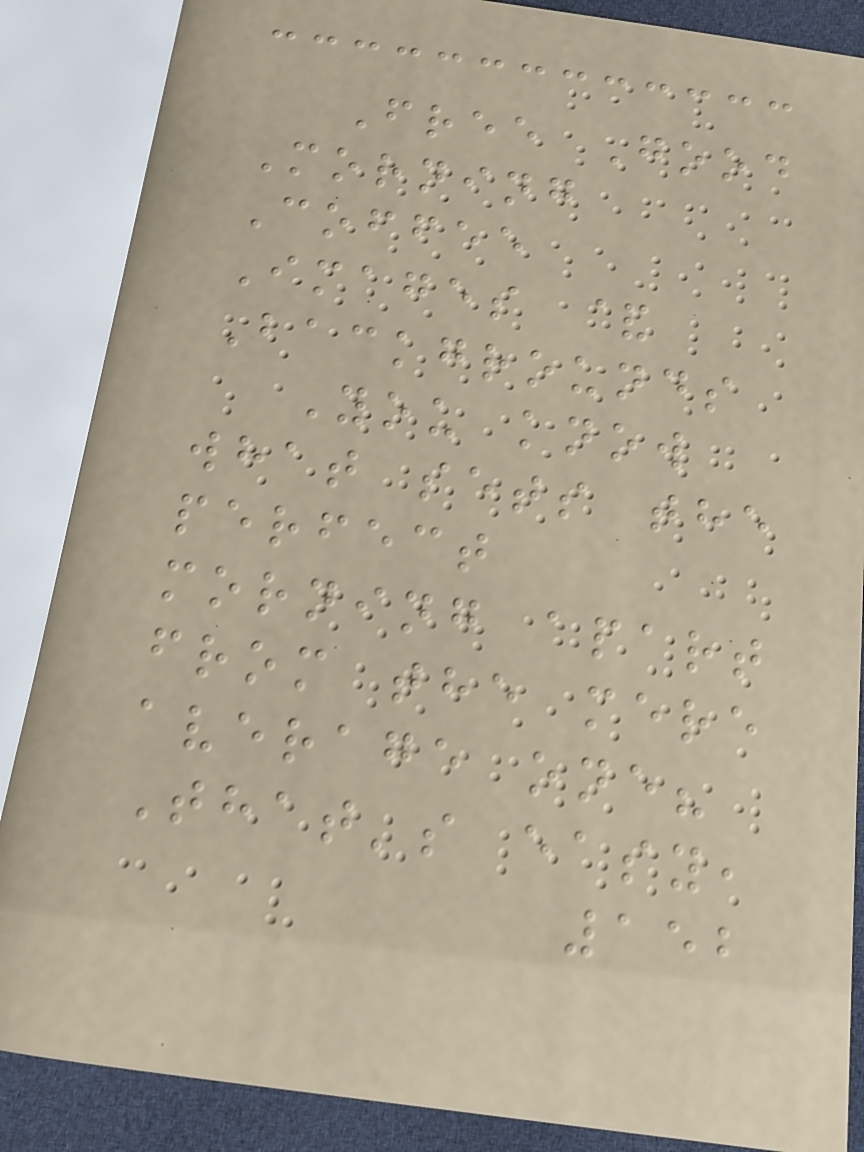Free Good
Morning
Coffee
Images &
Backgrounds
You know
what sets the
perfect
morning apart
from the mere
average one?
That's easy,
152
